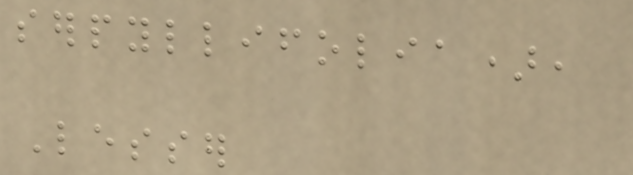serpyllifolia),
Lesser
